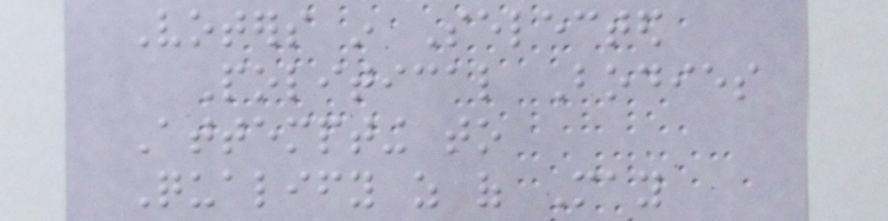Voters in Selected
Political Bodies
Attempting to
Qualify as of May
